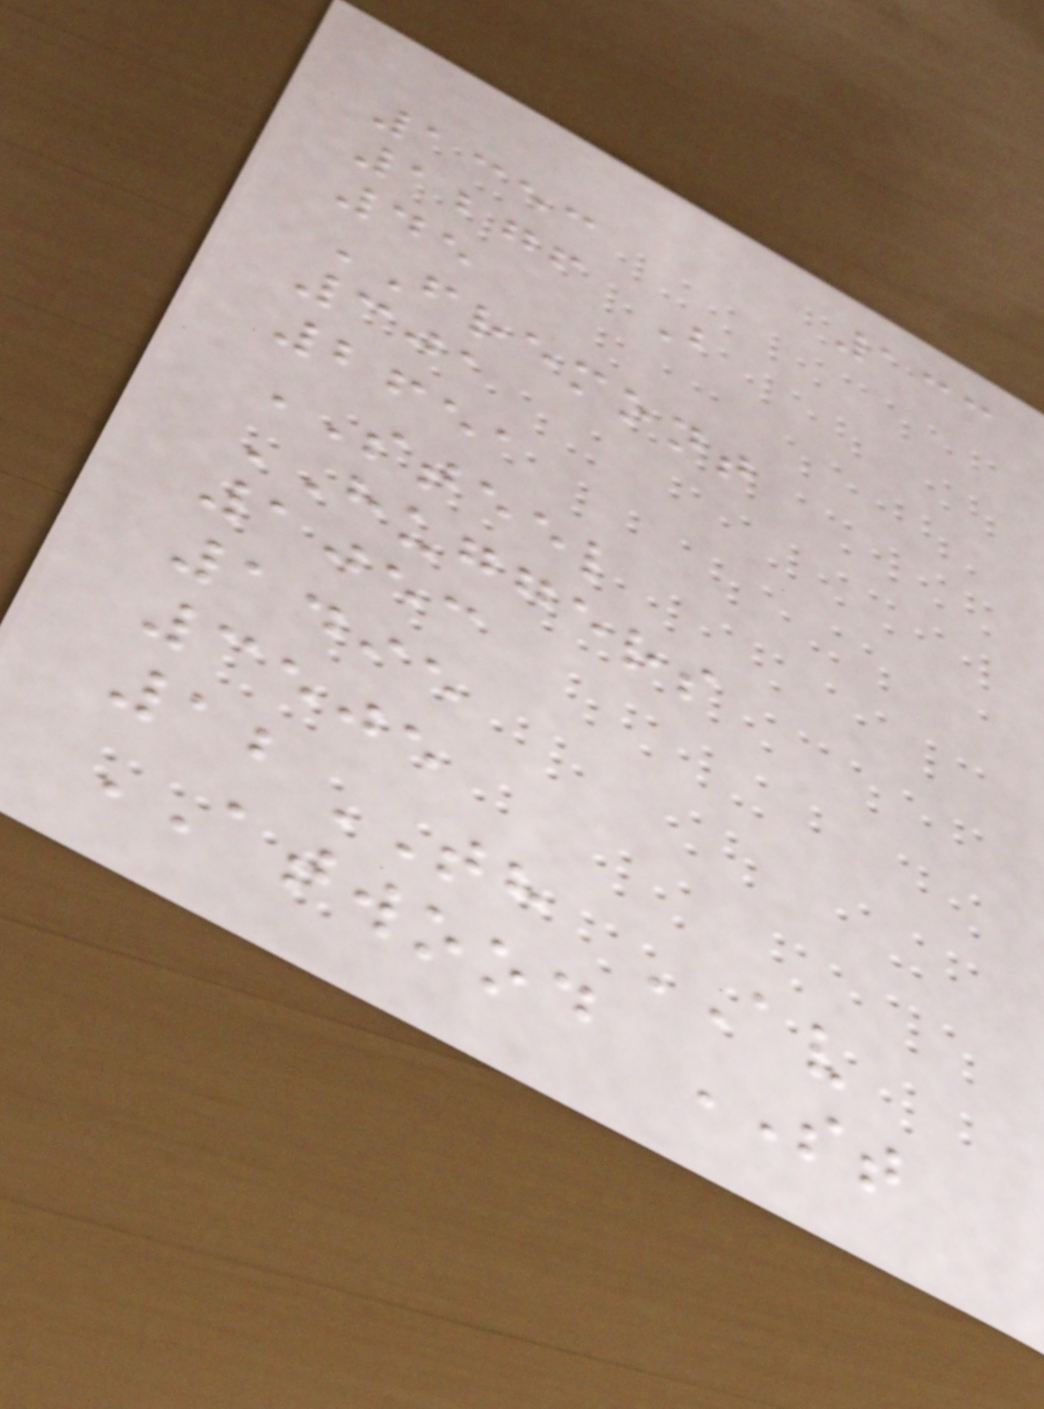133
1353
1276 B
45
FREMONT
301
2651
STEEL
HUGGERS
1053
1495
3505
12TH AV
ATWOOD ST
